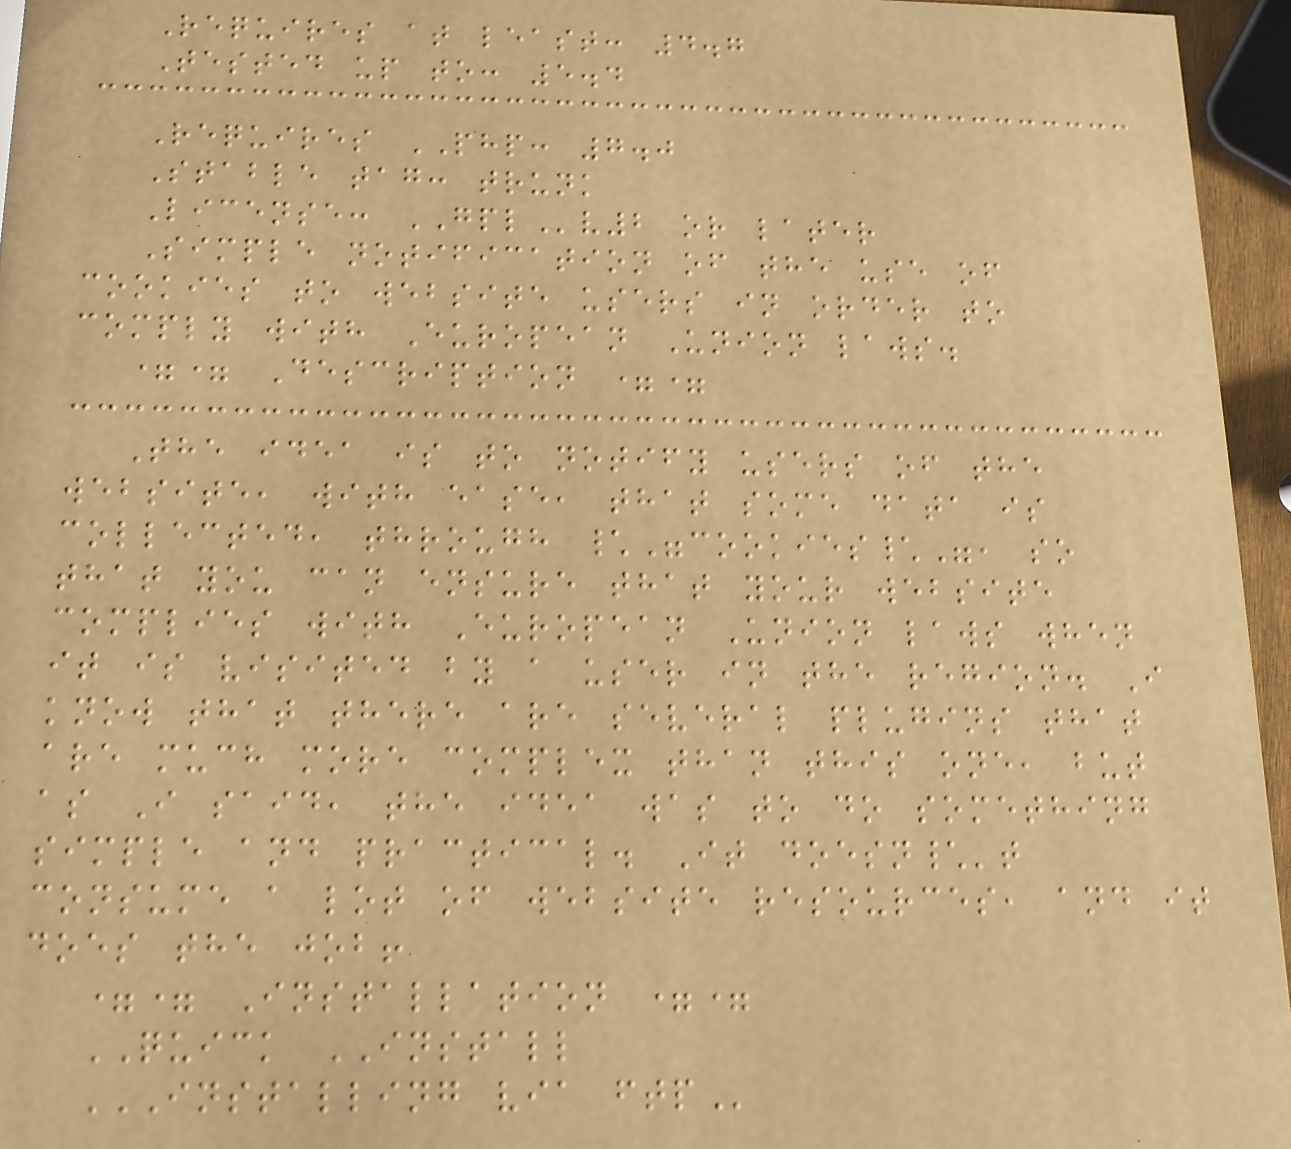Requires at least: 4.7
Tested up to: 5.4
Requires PHP: 7.0
Stable tag: trunk
License: GPLv2 or later
Simple notification of the use of
cookies to website users in order to
comply with European Union laws.
== Description ==
The idea is to notify users of the
website, with ease, that some data is
collected, through \"cookies\", so
that you can ensure that your website
complies with European Union laws when
it is visited by a user in the region. I
know that there are several plugins that
are much more complex than this one, but
as I said, the idea was to do something
simple and practical. It doesn\'t
consume a lot of website resources, and it
does the job!
== Installation ==
QUICK INSTALL
INSTALLING VIA FTP
